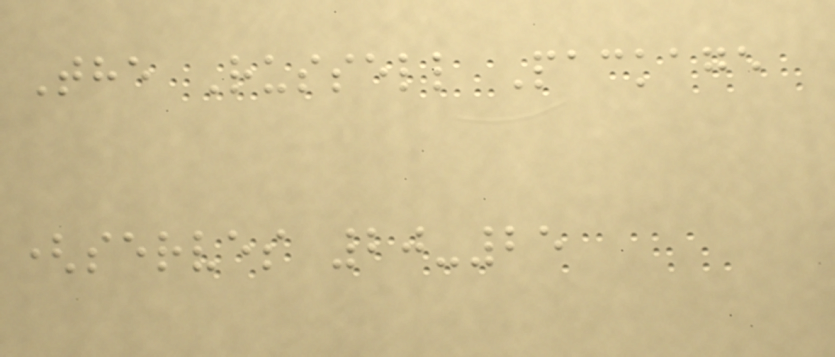The Russell Package
(serves 20-25
